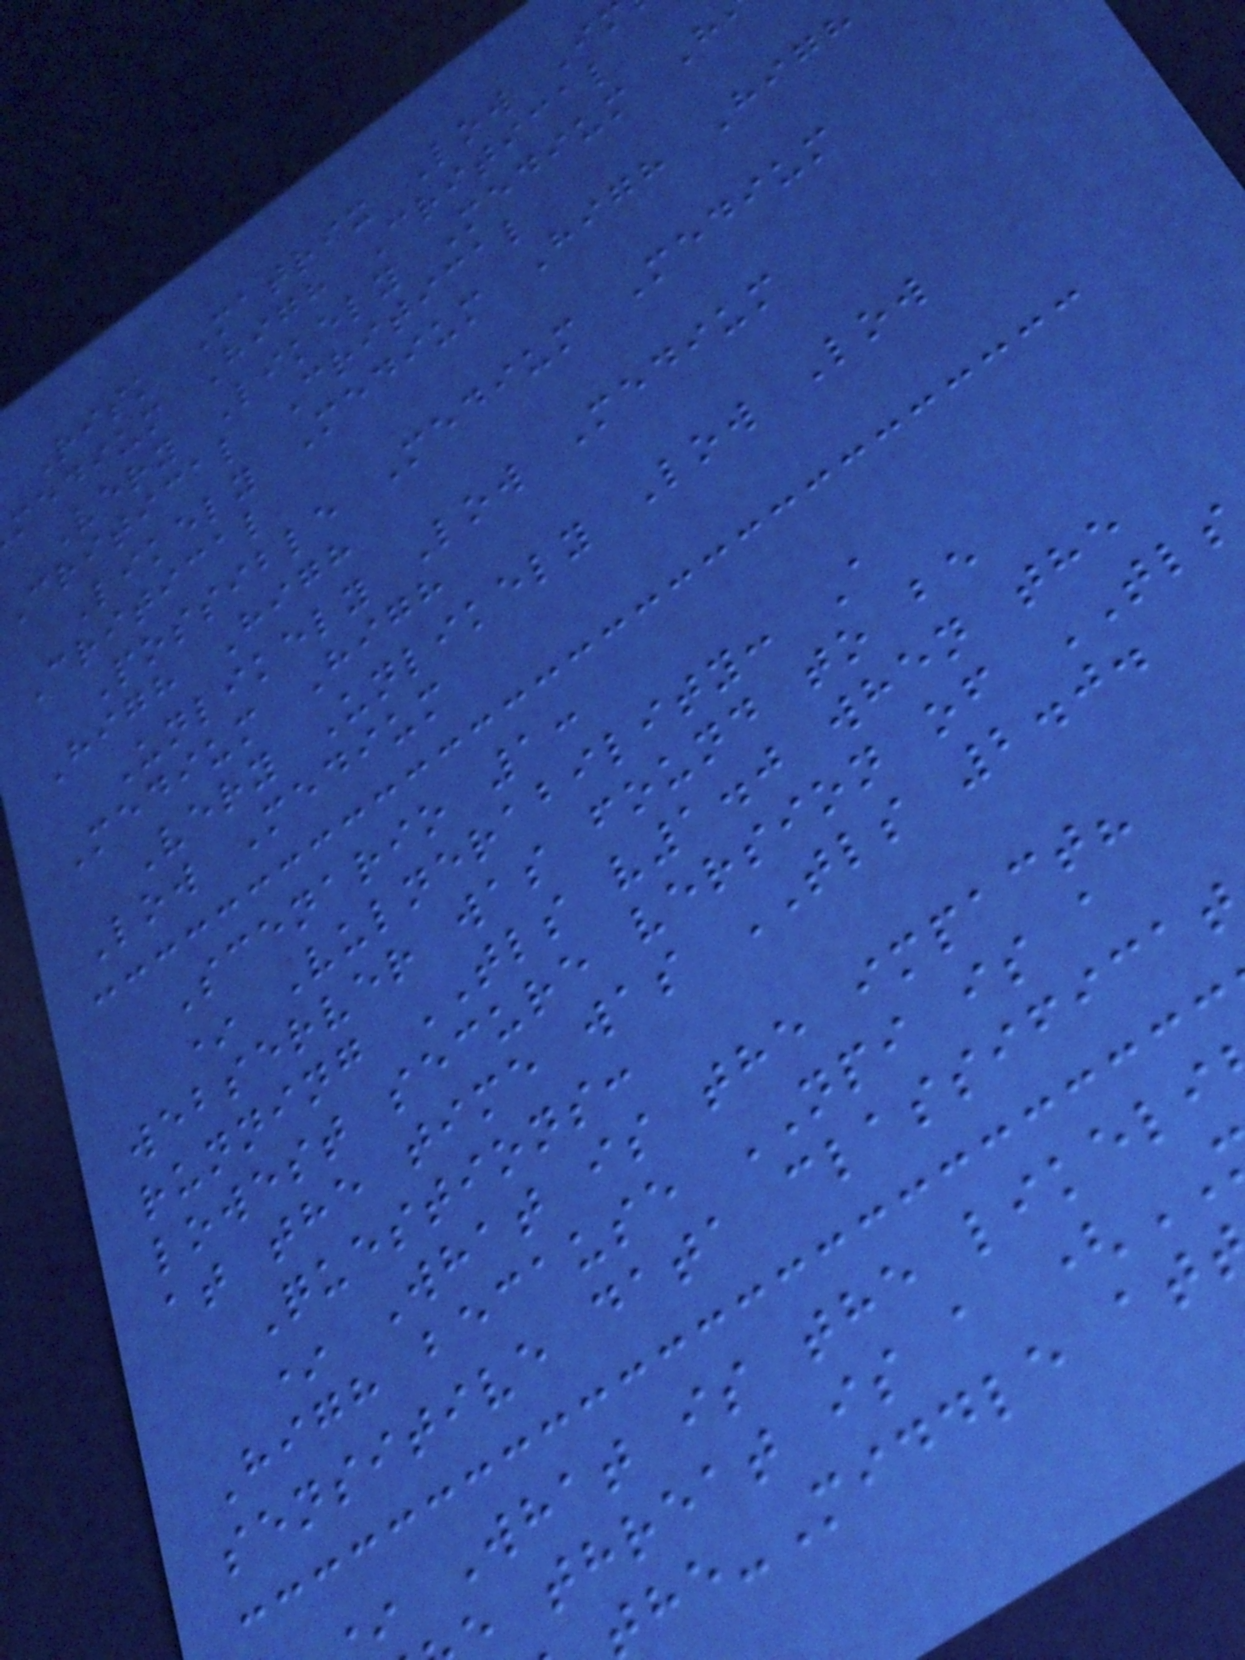Risk Matrix Low Im
medium High Critical
Very Likely Medium H
Critical Critical
Likely Medium High High
Critical
Possible Medium Medium
High High
Unlikely Low Medium
Medium High
Very Unlikely Low Low
Low Medium
Scenario 1:
* Vulnerability: A
webserver was found to be
running TLS v1.0 when the
lowest secure version of TLS
at the time was TLS 2.0.
Questions:
* What is the impact?
High because NPI is a
sensitive data classificat
What is the likeli
threat is a (
he-Middle at
